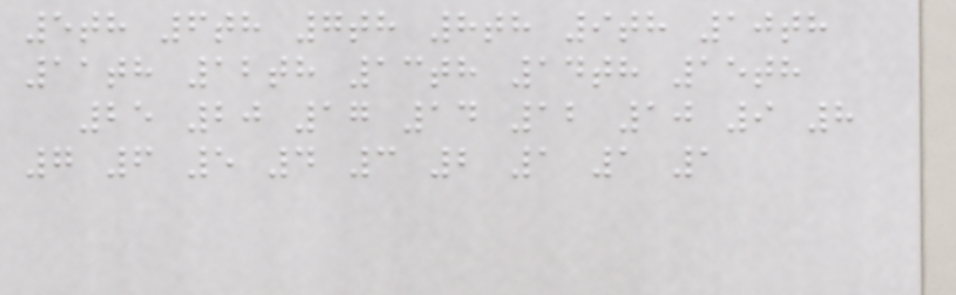5th 6th 7th 8th 9th 10th
11th 12th 13th 14th 15th
25 20 17 14 12 10 9 8
7 6 5 4 3 2 1 1 1
